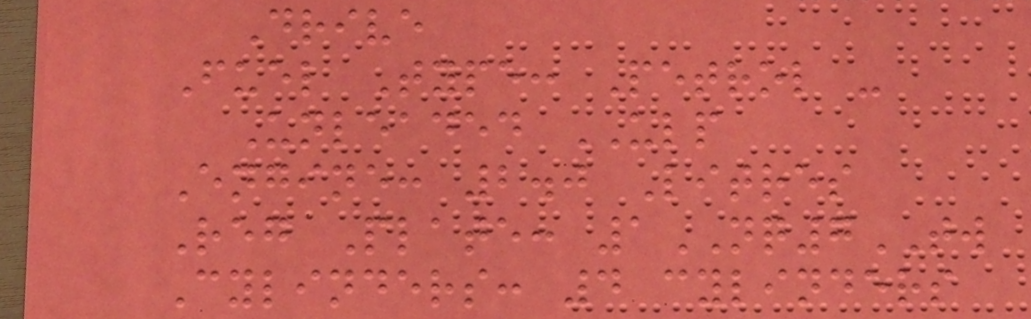Drive
Fuel Type: Petrol -
Unleaded ULP
Engine: 2.0 Litres
Reg Plate: 1NQ7TW
Cylinders: 4 cylinders
